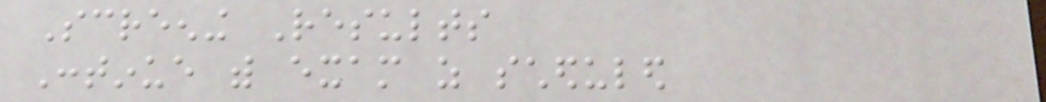Screening Results
Continue with exam as scheduled
